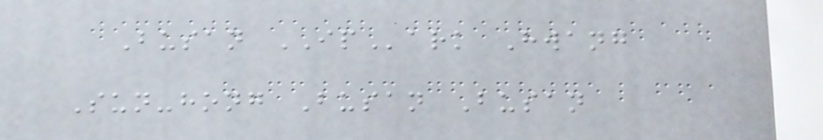Busan IPark Hwang
Sun-hong Busan Busan
